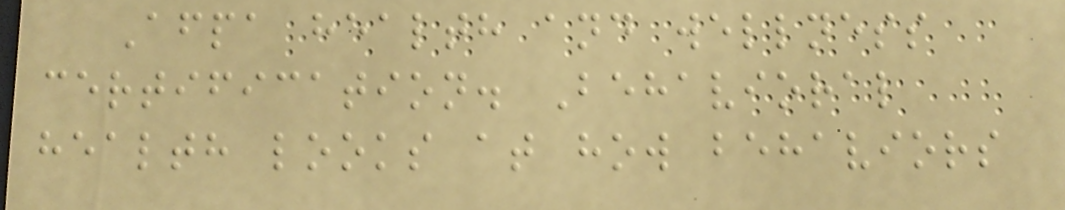Afpa health and wellness
certification. Behavioral
health looks at how behaviors
